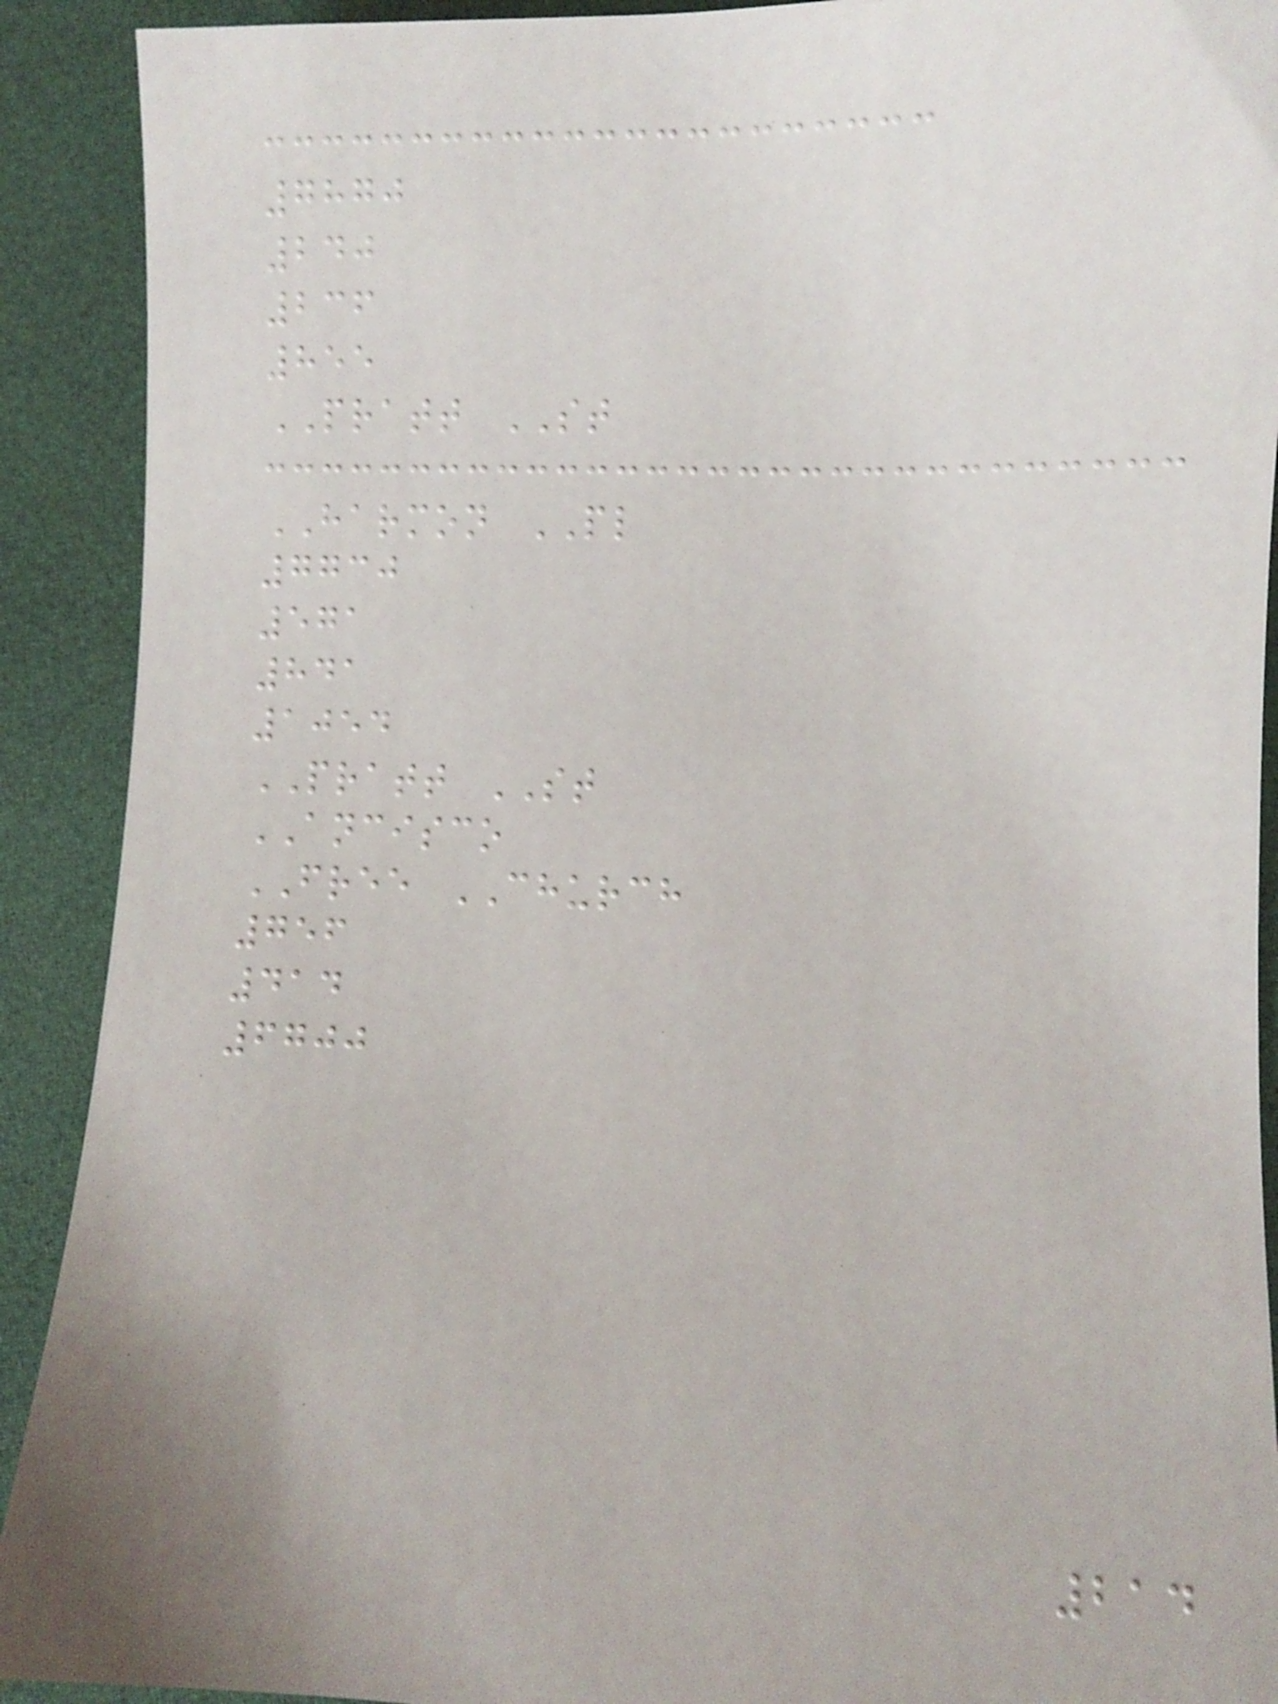7870
240
236
855
PRATT ST
HARMON PL
7730
571
841
1054
PRATT ST
ANCISCO
FREE CHURCH
756
414
6700
214
